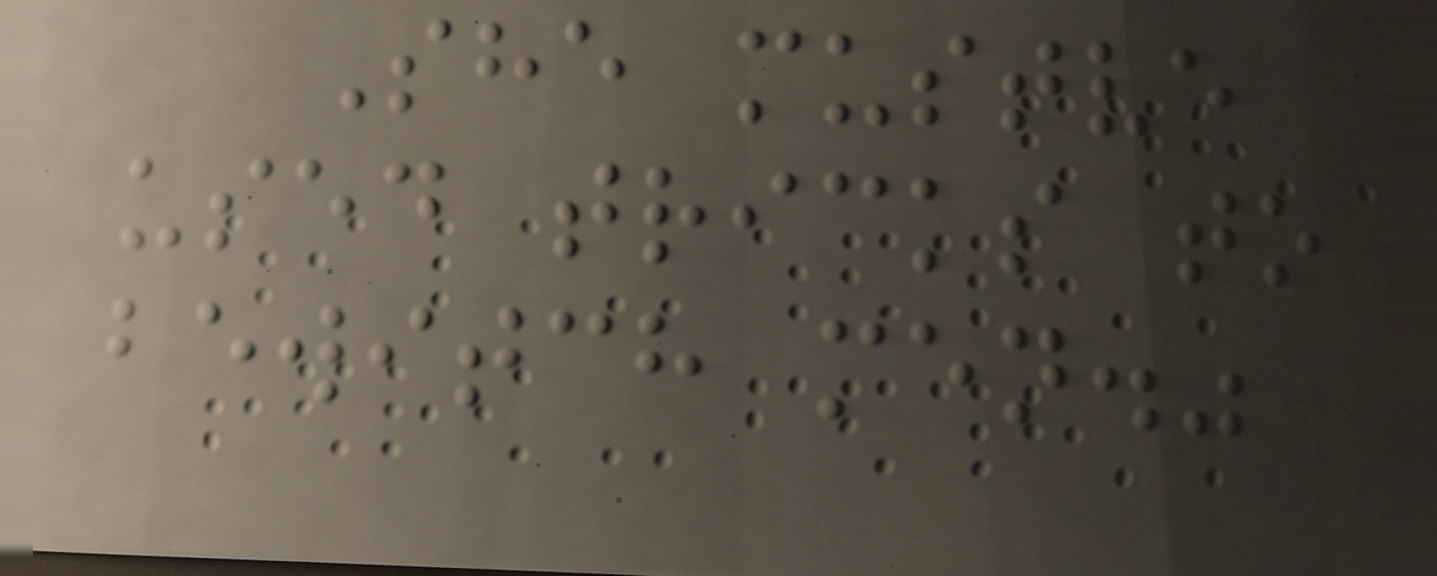She mustve
used tricks to
bewitch men."
